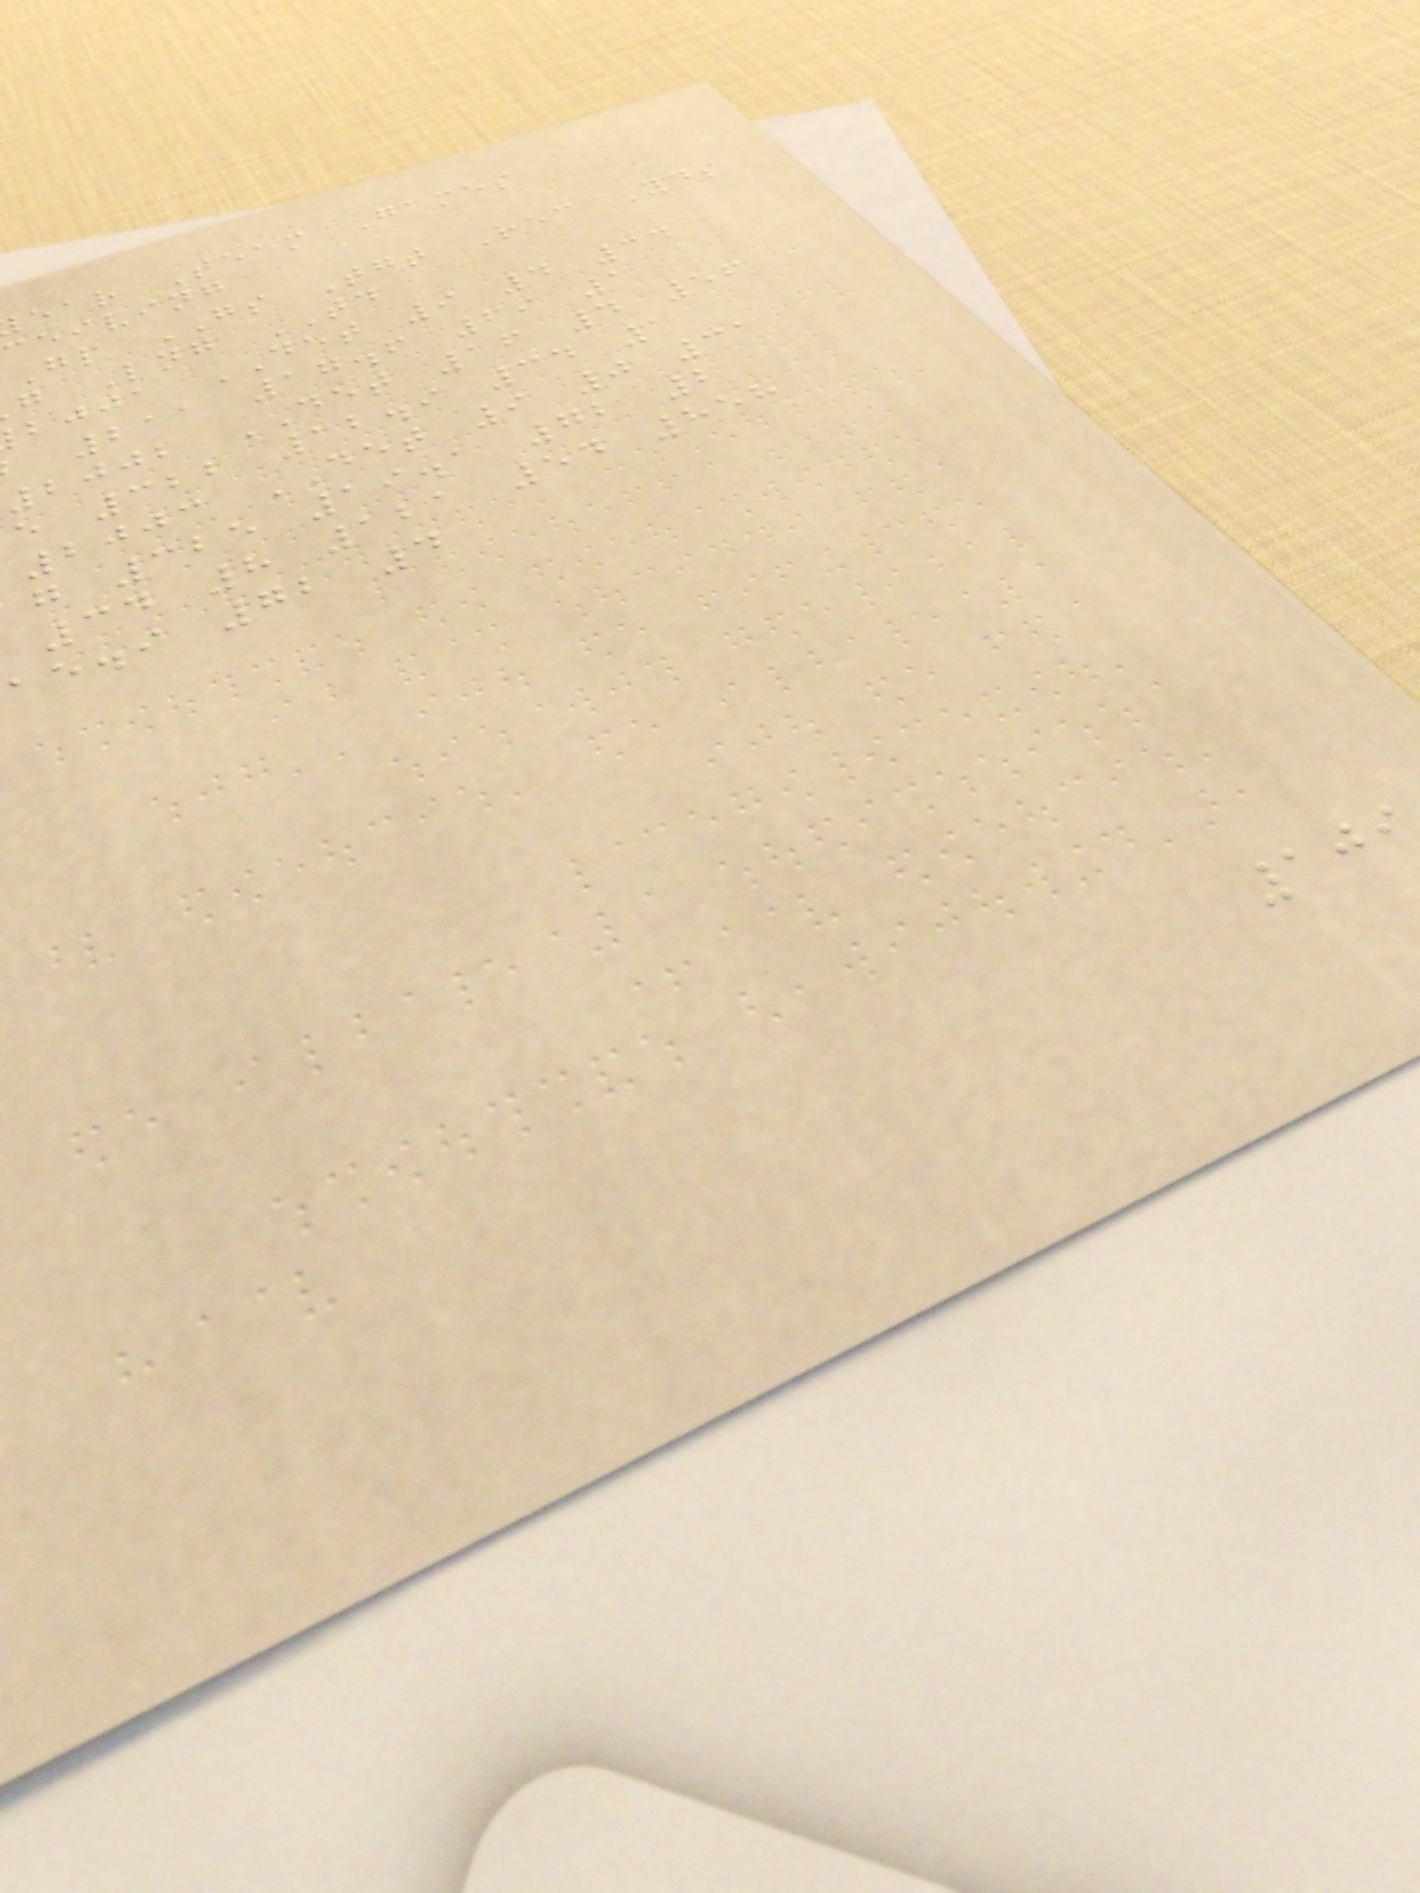ear Team Games
ceiving
gp GS Tgt Rec Yds
g Lng TD
bjja DET 9 4 34
211 17.6 69 1
2002 DET 16 4 56
e 322 12.9 34 1
2003 DET 9 0 31
g 325 19.1 72 2
34 8 121 54 858
ae.i 72 4
109
